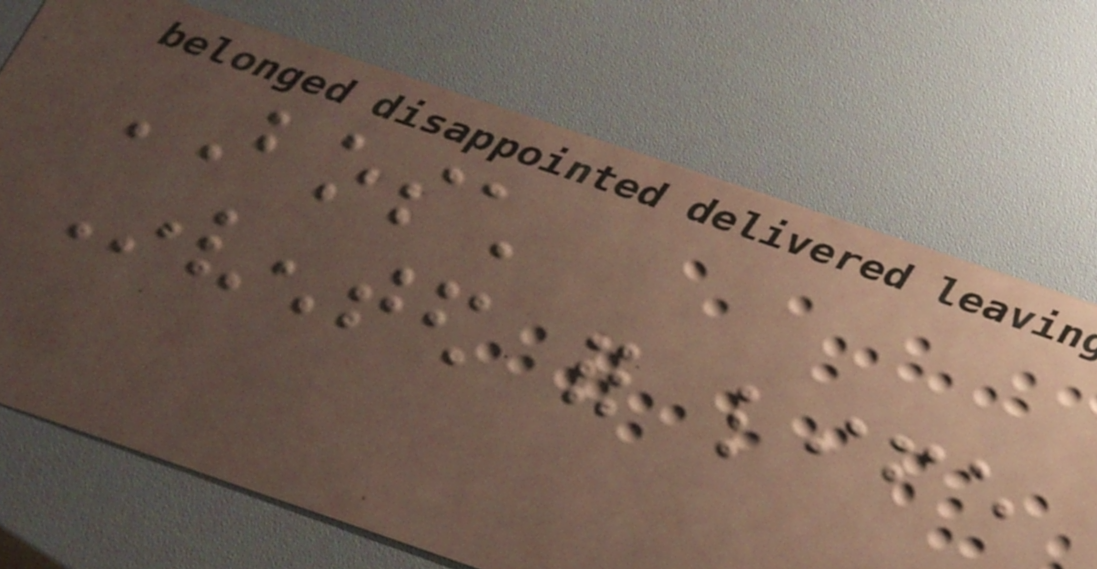BOSCH
Invented for life
